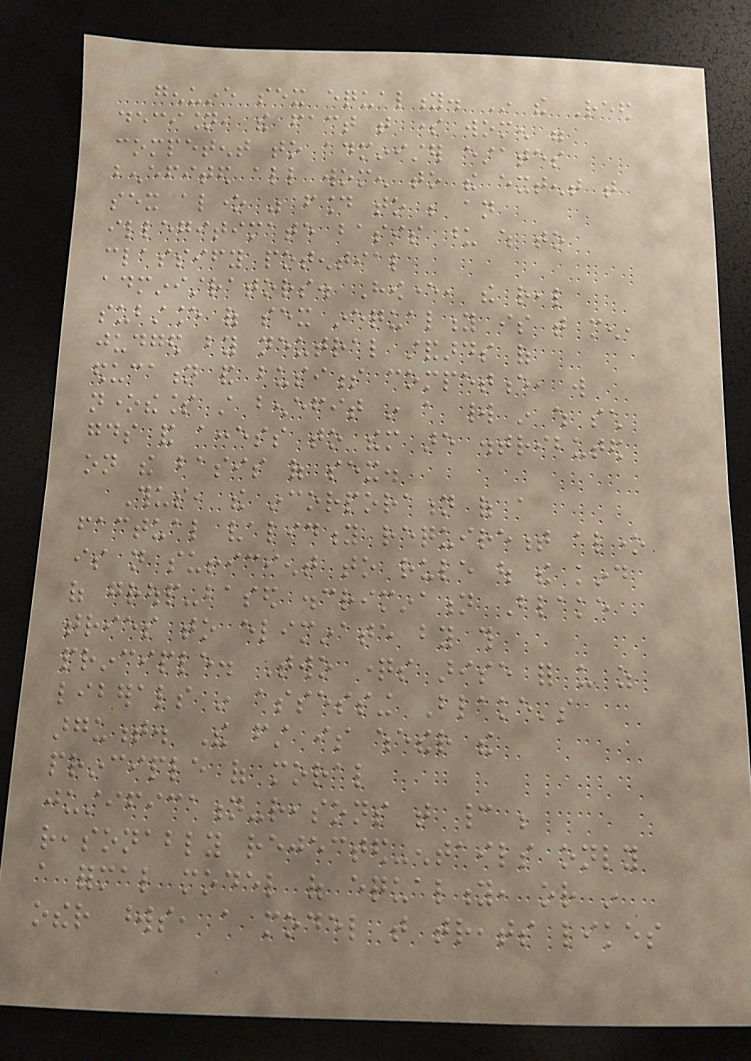genuine sex equality. In the Reed
decision, the fact that some women were
competent to administer estates
benefited all women to the extent that
sex alone was found to be an
illegitimate basis upon which to
classify potential
administrators. However, the real
substance of sex inequality is that men,
judged by neutral standards of
education and business competence, will
nonetheless still benefit in a world in which such
goods and access to them are distributed
on the basis of sex.
Thus, the incorporation of a
factual validity requirement alone
is not sufficient to rule out the kind
of group-based discrimination Blake
tries to eliminate by this
principle. Two questions arise for us as
liberals in assessing Blake's
argument. The first is whether the
principle of moral
justification-reasons that cannot be
reasonably rejected-entails only
a formal model of equality, or in
other words, a model that treats likes
